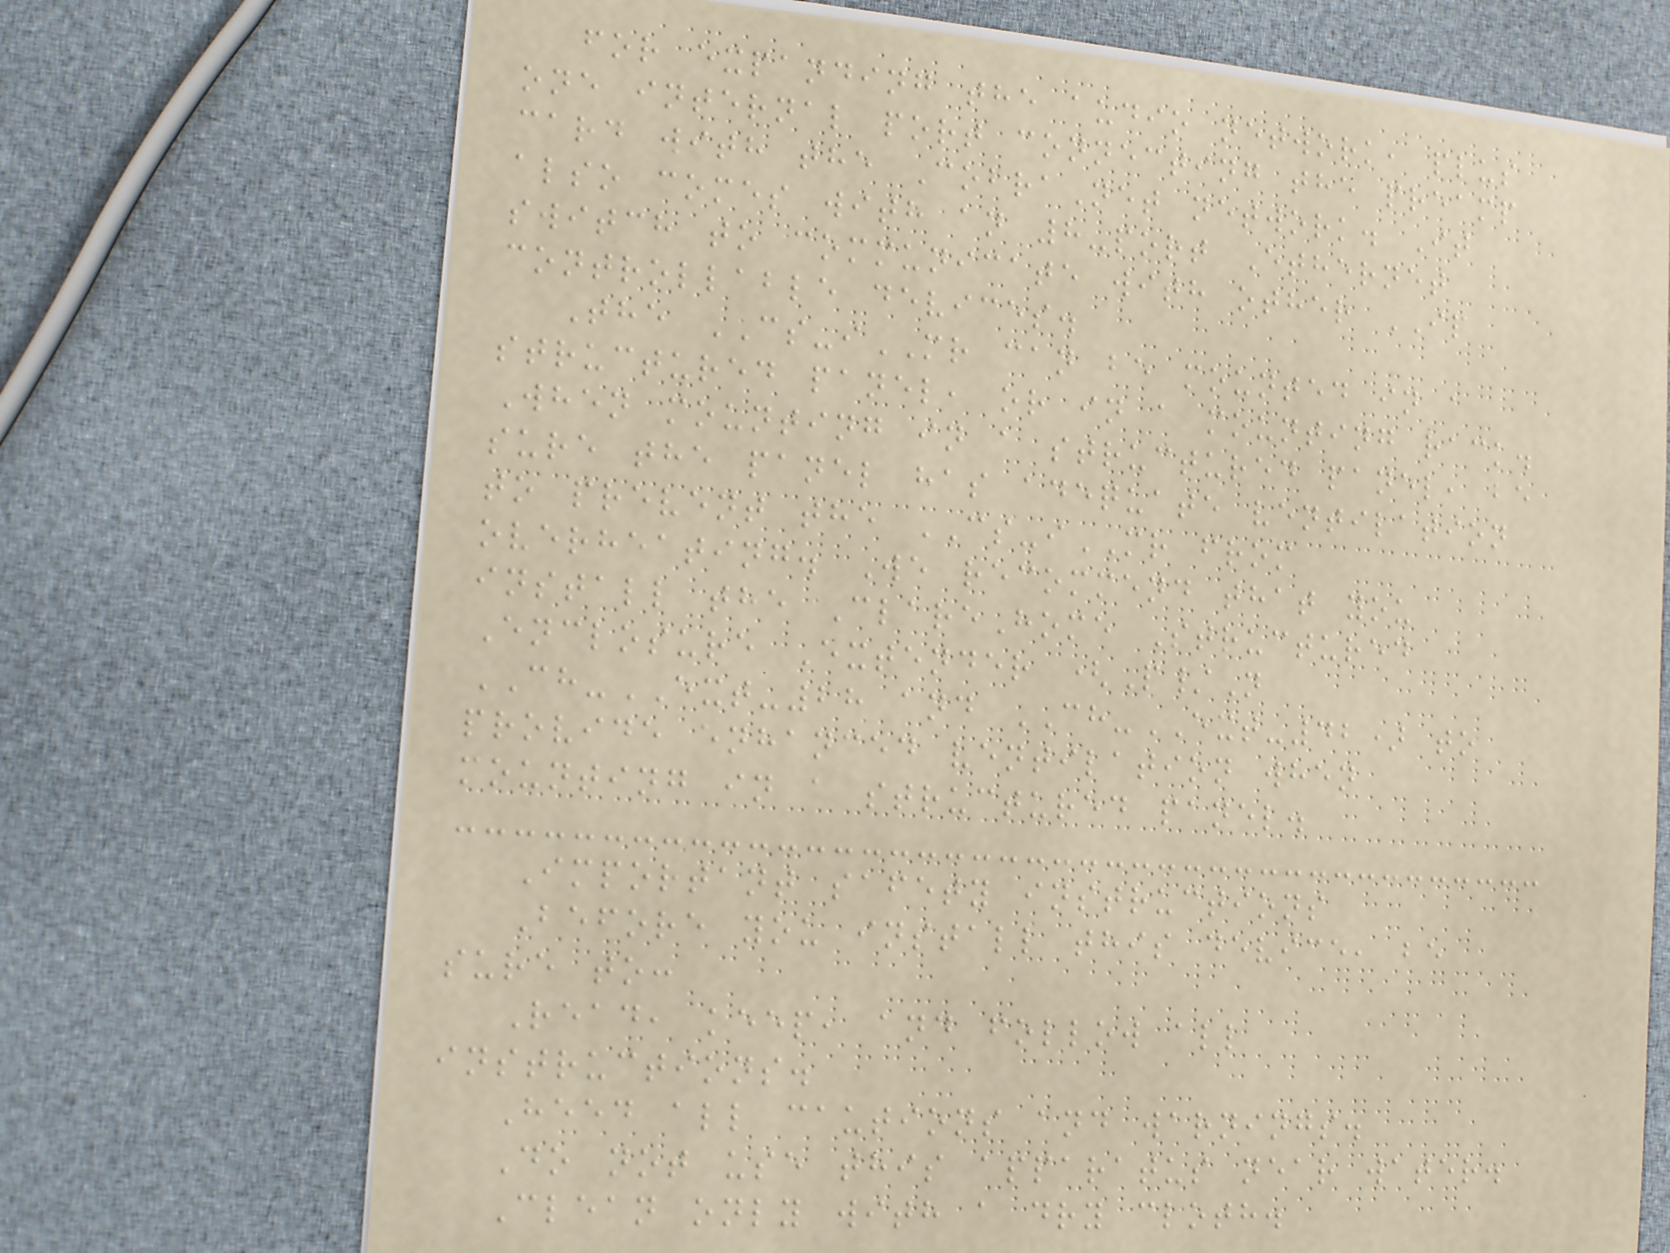for expanding the audio network, plus
one internal port connecting the preamp
card with the CobraNet network. It
also comes with an 8-port Ethernet
switch to communicate with other IP
controllable devices.
The CS-iMR can be mounted in a
structured panel, or in a mounting rack.
When mounting in a structured panel, be
sure the panel has adequate ventilation
to prevent the CS-iMR from
overheating. We recommend that you
install the ClareHome Structured
Enclosure Extender (P/N
CH-EXT-28 and CH-EXT-42) to
provide enhanced ventilation when
mounting in a structured panel.
Important safety instructions
Before you install this device, be
sure to:
Read, keep, and follow all
instructions.
Heed all cautions and warnings.
Do not use this apparatus near water.
Clean only with a dry cloth.
